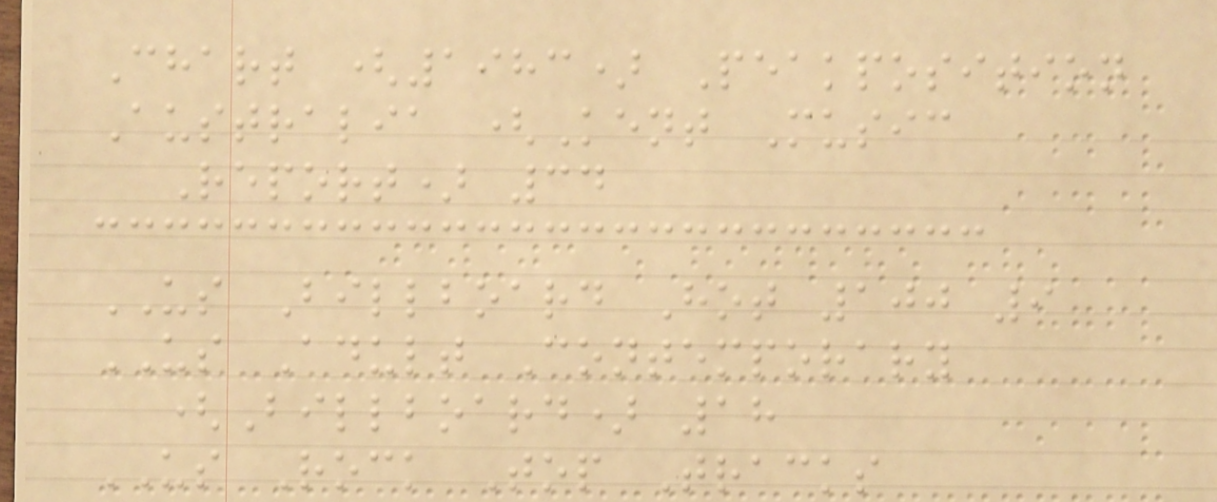Chart (1983) Peakposition
Australia (Kent Music
Report) 34
US Billboard Hot 100 9
US Adult Contemporary
(Billboard) 18
US Rock Top Tracks
